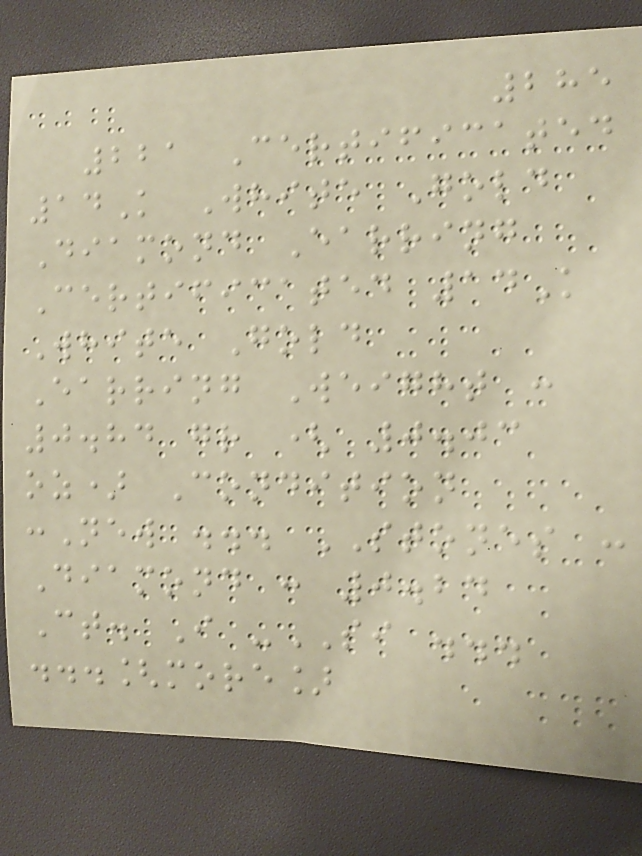285
221 Certificated
14K White Gold
Diamond Earring
Certificated 14K
White Gold
Earring Weight :
0.84 gr ( 0.03
oz) Condition
:New ... STONES :
Diamond : 0.24
Ct. I -SI ...
...[more]
